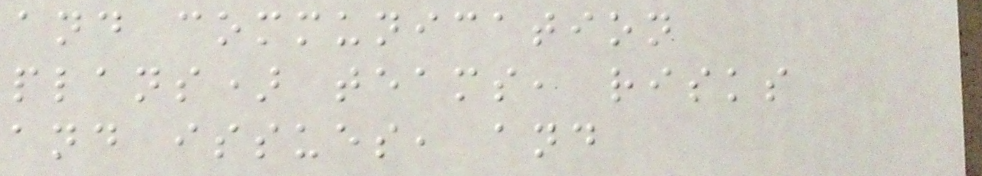and communication
plans) teams, risks
and issues, and
